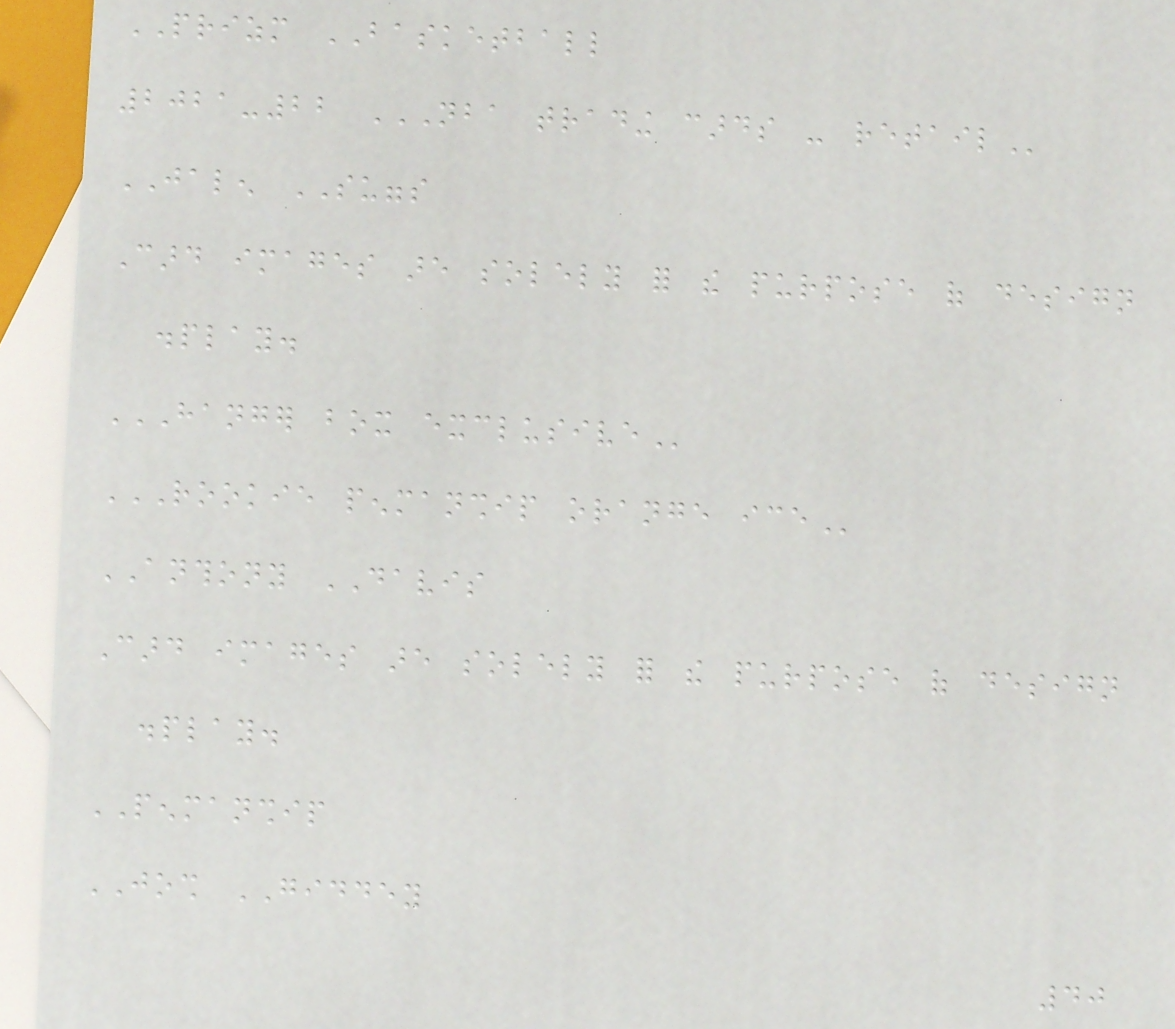PRIZM BASKETBALL
2021-22 NBA TRADING CARDS - RETAIL
JALEN SUGGS
Card images are solely for the purpose of design
display.
HANGER BOX EXCLUSIVE
ROOKIE PENMANSHIP ORANGE ICE
ANTHONY DAVIS
Card images are solely for the purpose of design
display.
PENMANSHIP
JOSH GIDDEY
40
